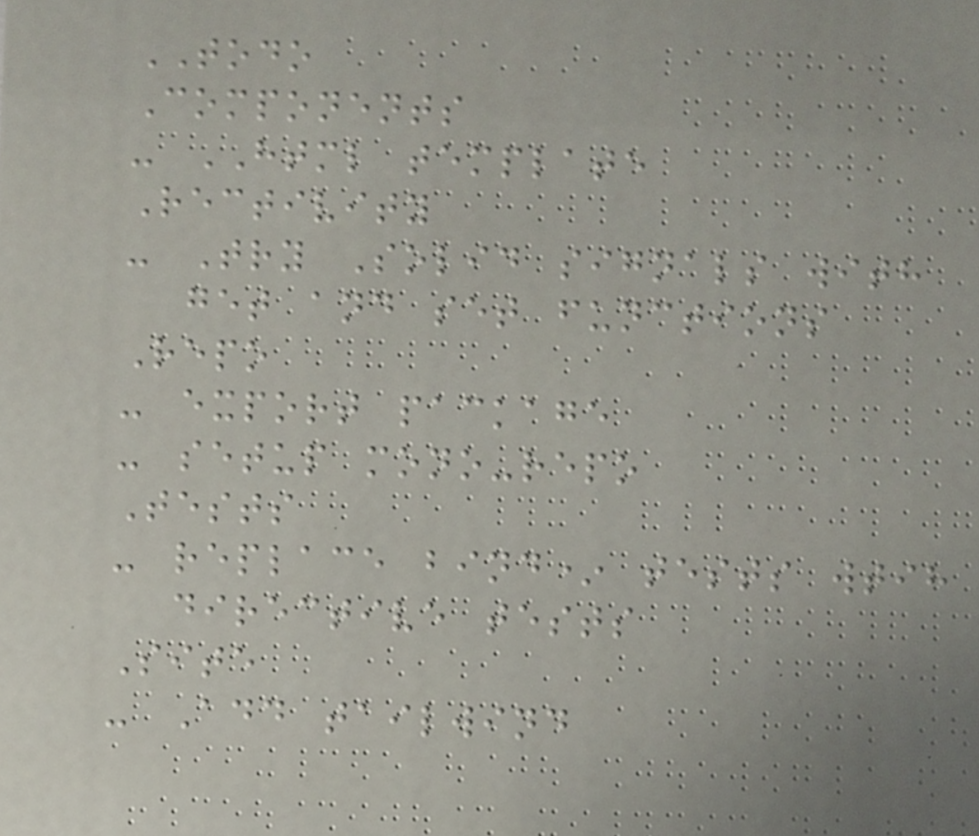TODO
Components
- HTML template
Rectivity
- Try Solid signals with
get and set functions
Repo
- export package
- setup mono-repo
Tests
- replace bind* tests wtih
directive tests
Site
- Add tailwind
